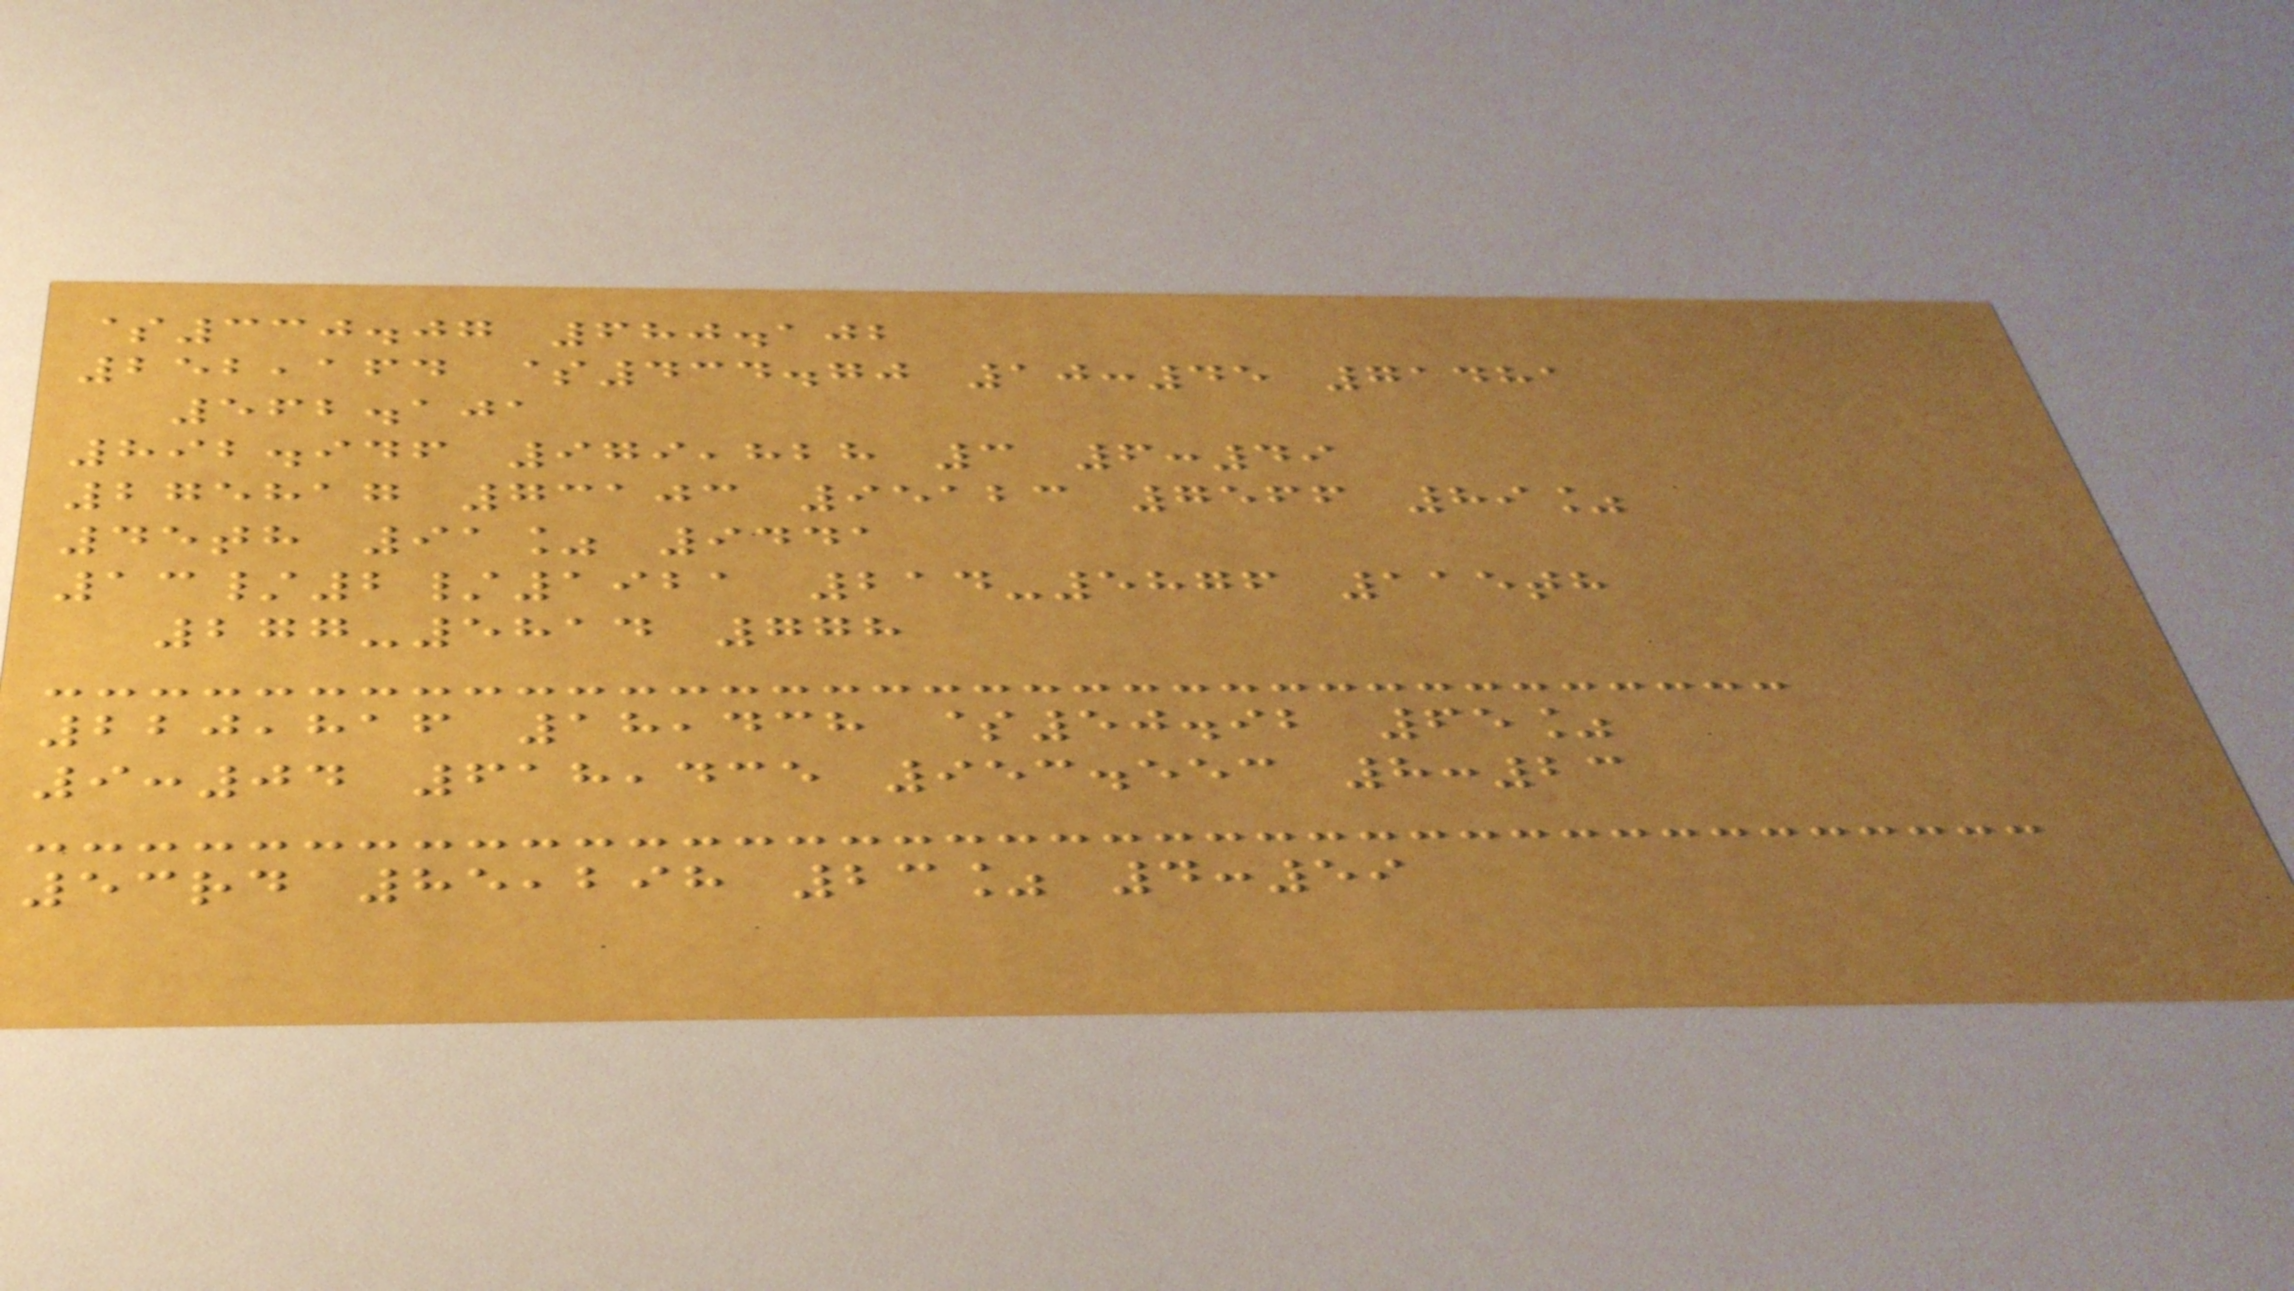$330.07 680.102
252,164 $434.70 10:45 71481
562.101
892.946 979,828 3 6:49
275817 73103 95123 7566 89%
45th 91% 9441
13/2/1921 214-5876 115th
277-5814 778
220,816 18,438 $50.92 65%
9:04 618,435 953.553 8:23
53rd 85,298 23% 4:59
